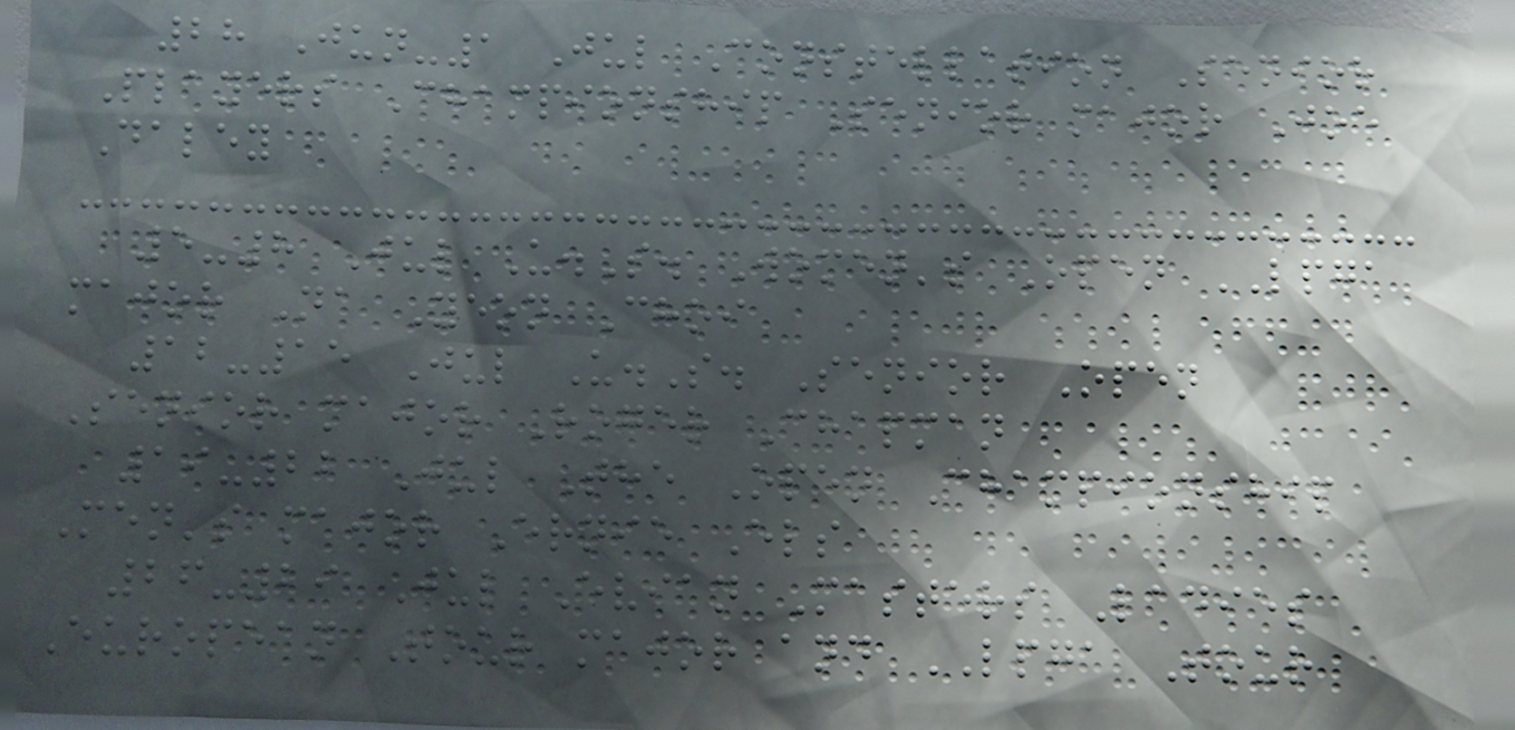28 Jun-1 Jul Constellation Senior
Players Championship Senior major Joe
Daley
5-8 Jul U.S. Women's Open LPGA
major Na Yeon Choi
12-15 Jul U.S. Senior Open
Senior major Roger Chapman
19-22 Jul The Open Championship
Men's major Ernie Els
26-29 Jul Evian Masters Ladies
European Tour major and LPGA Tour
